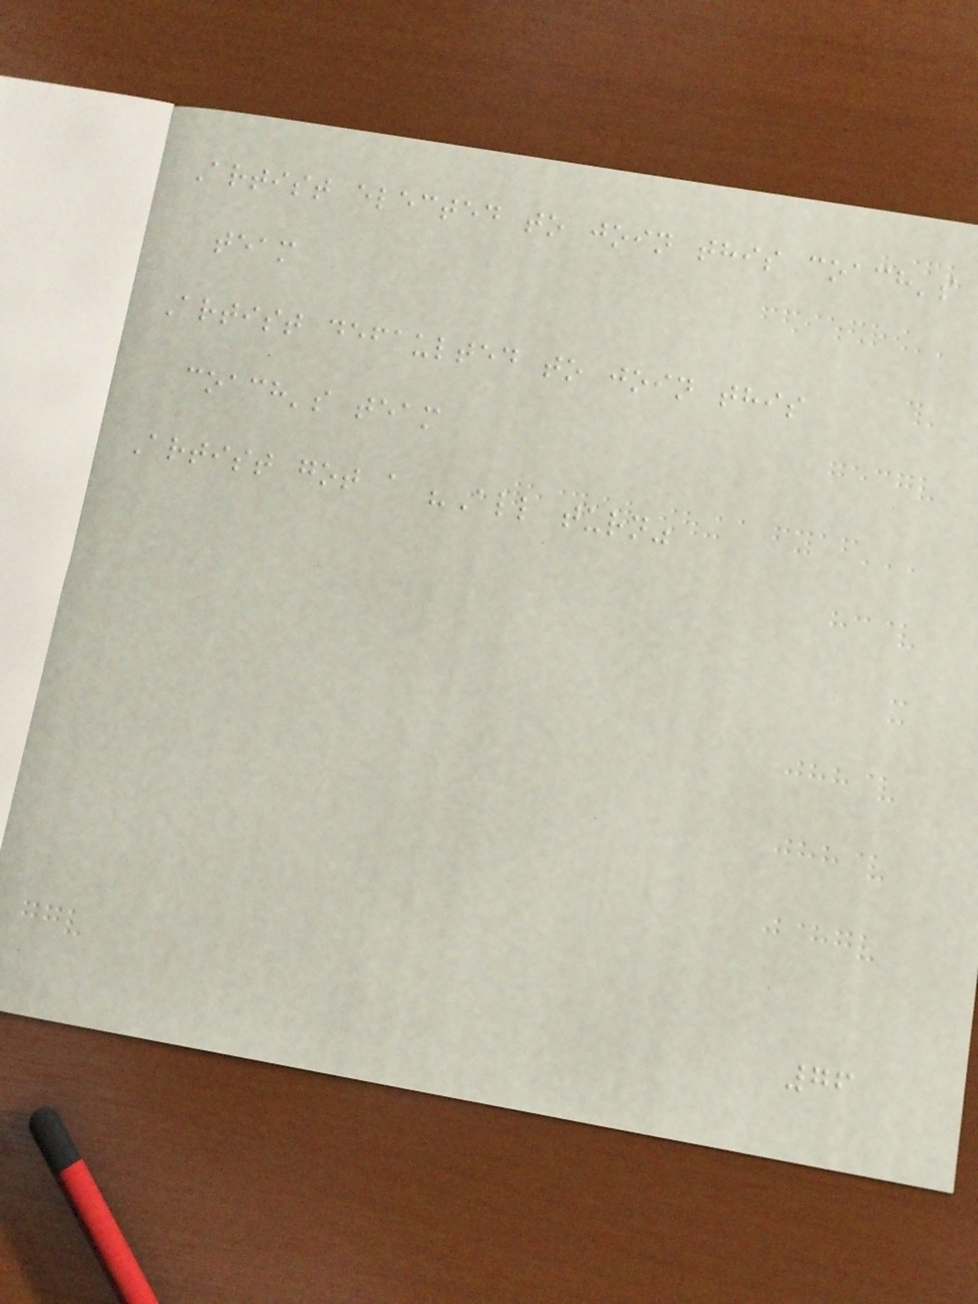Artist elected to join this coach's
team
Artist defaulted to join this
coach's team
Artist got a "All turn"
76
